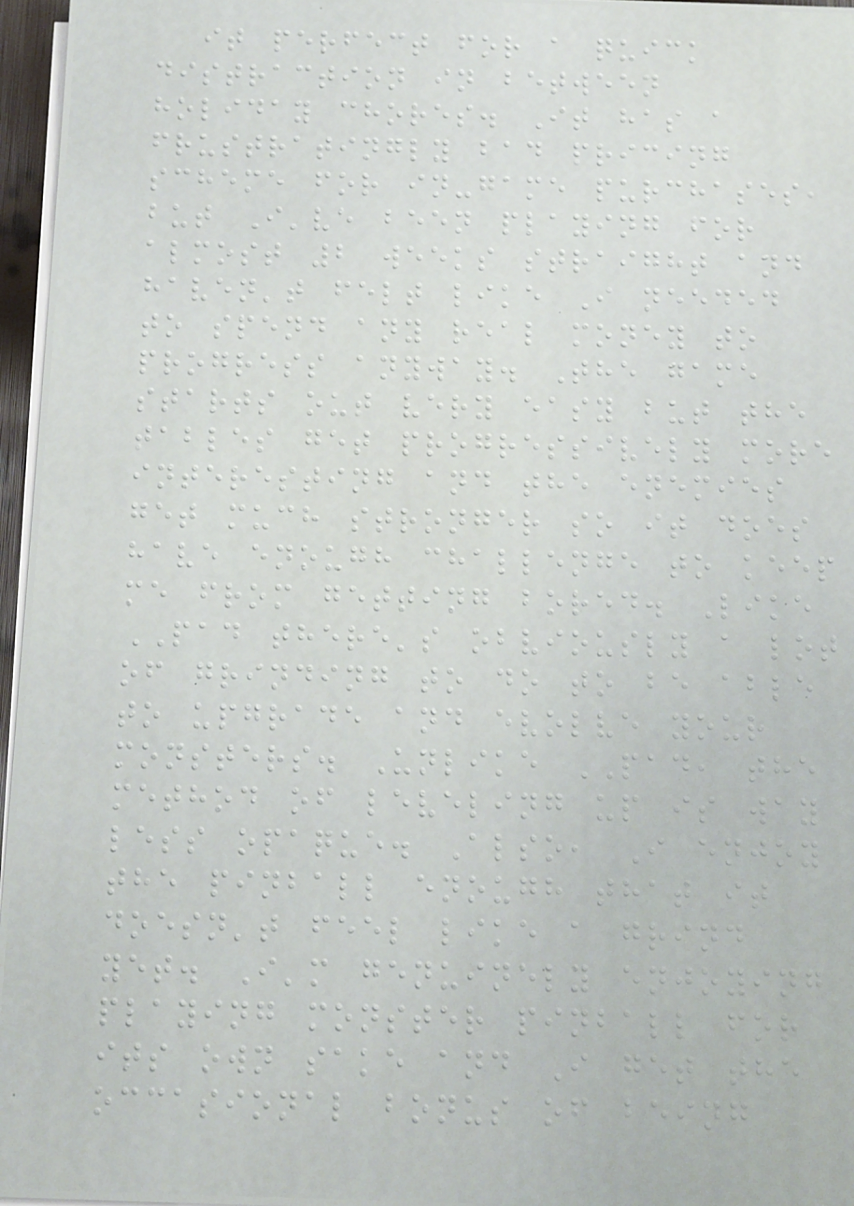it perfect for a quick
distraction in between
holiday chores. It has a
frustratingly bad pricing
scheme for in-game purchases,
but I've been playing for
almost 2 weeks straight and
haven't felt like I needed
to spend any real money to
progress anyway. The game
starts out very easy but the
tables get progressively more
interesting and the enemies
get much stronger so it does
have enough challenge to keep
me from getting bored. Like
PAD there's obviously a lot
of grinding to do to be able
to upgrade and evolve your
monsters. Unlike PAD, the
method of leveling up is way
less opaque. Also, I enjoy
the pinball enough that it
doesn't feel like a grind
yet. I'm genuinely enjoying
playing monster pinball for
its own sake and I get the
occasional bonus of being
